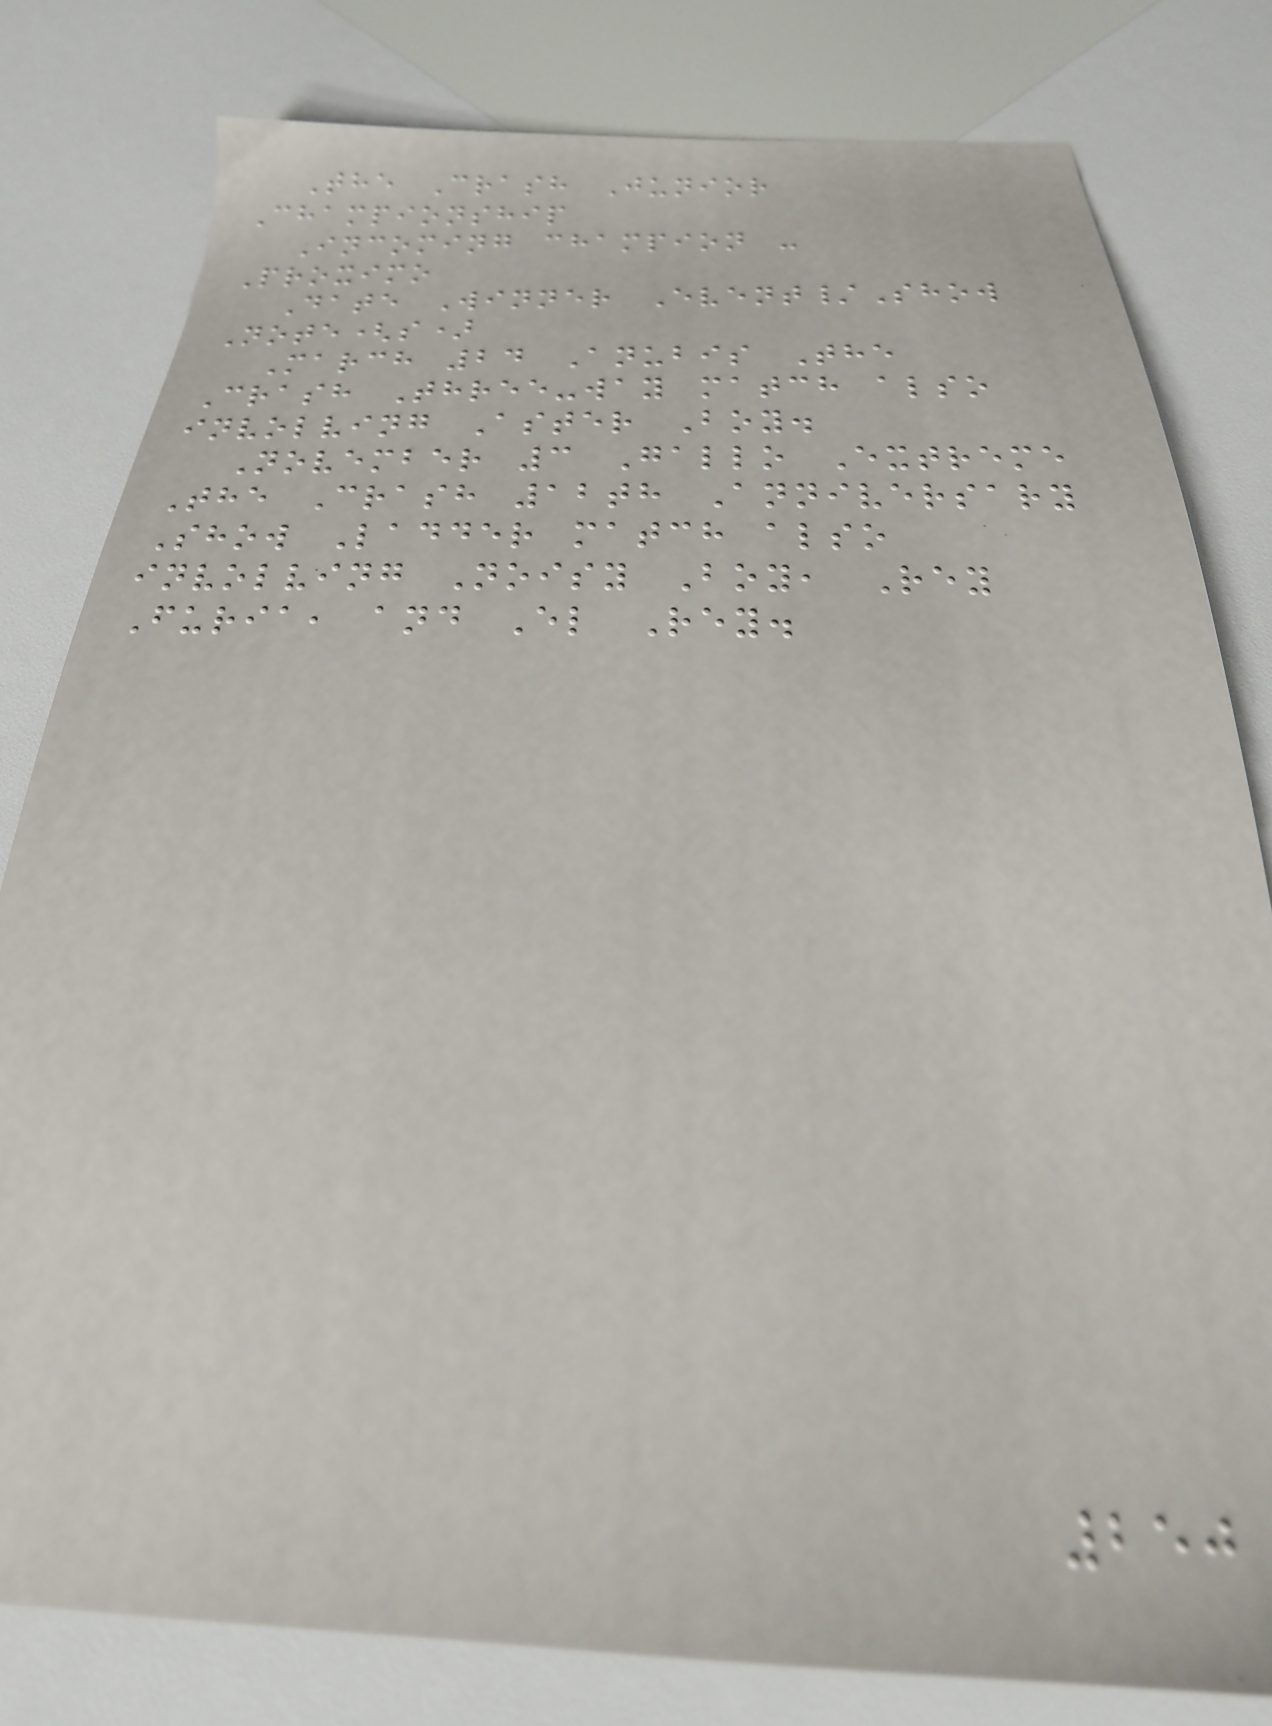The Crash Junior
Championship
Incoming champion -
Proximo
Date Winner Event/Show
Note(s)
March 24 Anubis The
Crash Three-way match also
involving Aster Boy.
November 3 Gallo Extreme
The Crash 12th Anniversary
Show Ladder match also
involving Noisy Boy, Rey
Furia, and El Rey.
250
